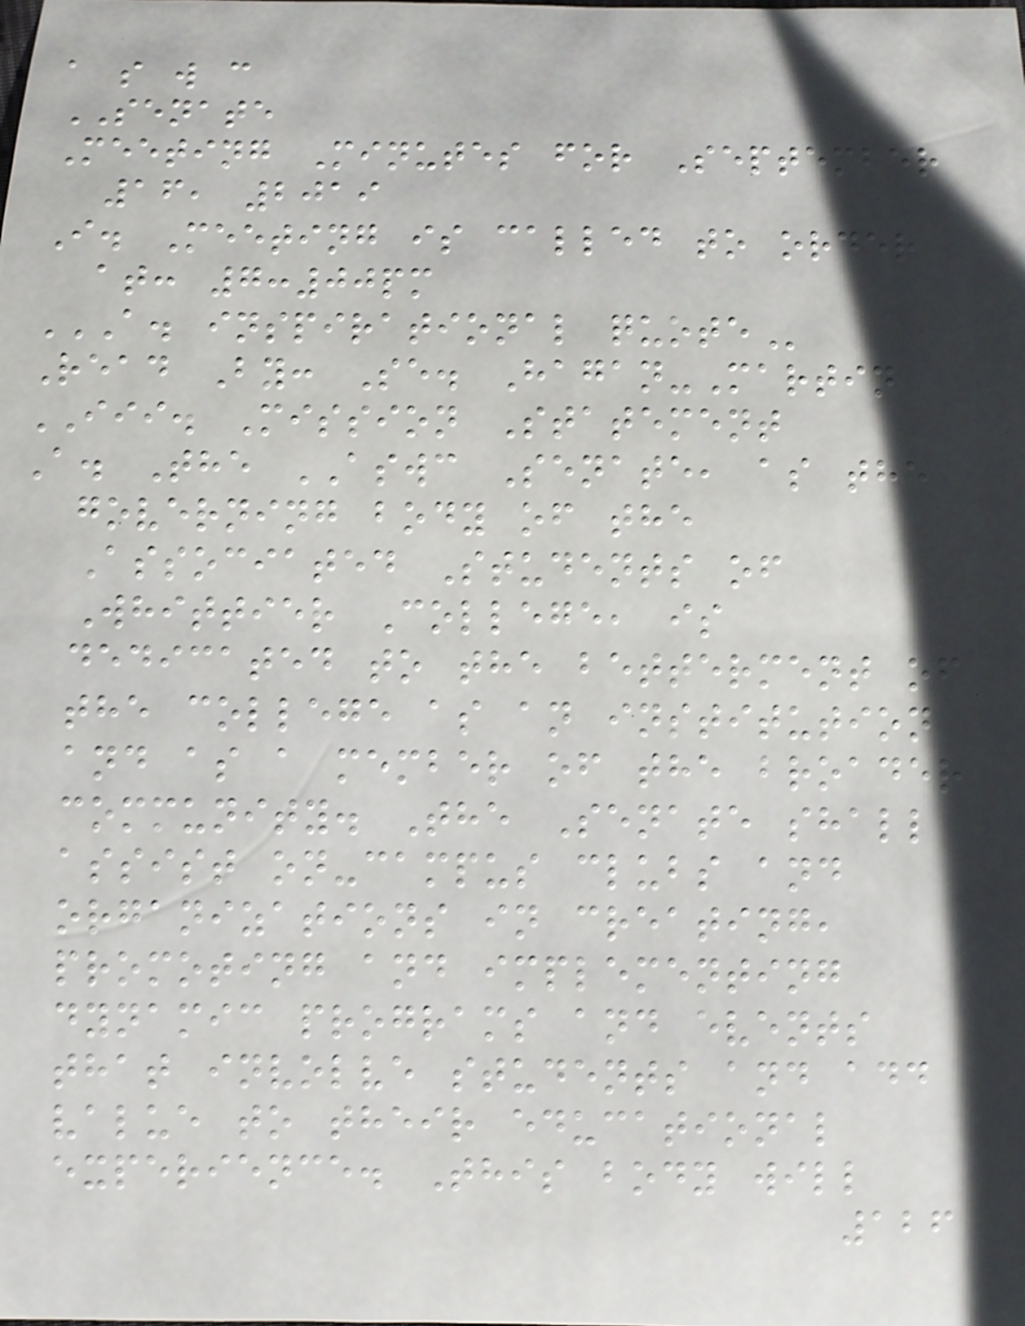a s w c
SENATE
Meeting Minutes for September
16, 2019
I. Meeting is called to order
at: 7:00pm
A. INSPIRATIONAL QUOTE
Read By: Se. Hagan-Martin
III. Mission Statement
A. The ASWC Senate, as the
governing body of the
Associated Students of
Whittier College, is
dedicated to the betterment of
the college as an institution
and as a member of the broader
community. The Senate shall
assist on-campus clubs and
organizations in creating,
promoting and implementing
dynamic programs and events
that involve students and add
value to their educational
experience. This body will
126
